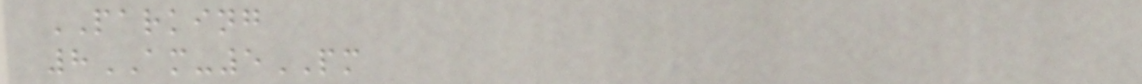PARKING
8AM-5PM
